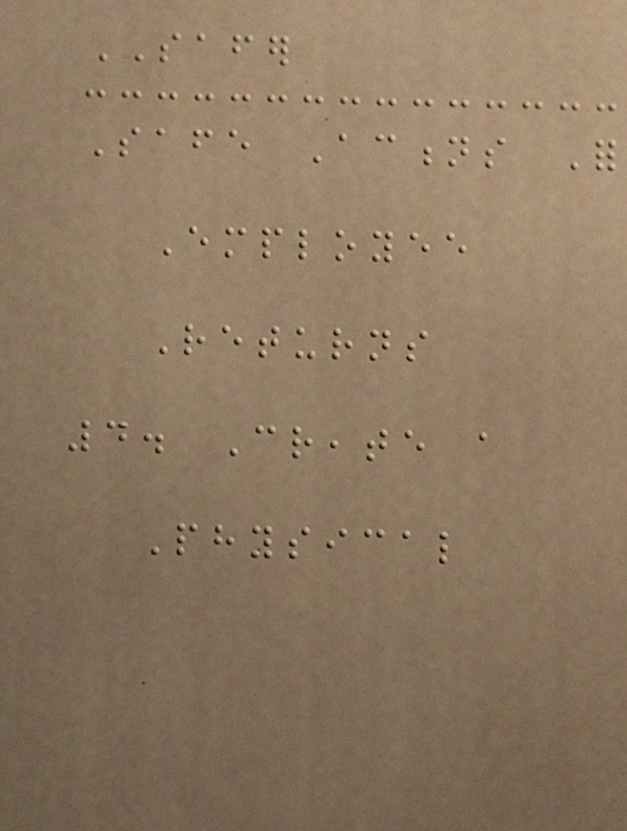SAFER
Safe Actions For
Employee
Returns
4. Create a
Physical
